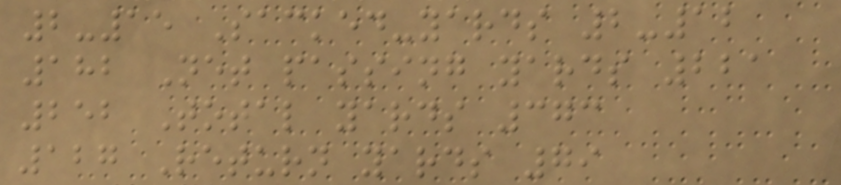2-15 Sacked-yards 2-12
182 Net passing yards 221
252 Total yards 373
127 Return yards 79
